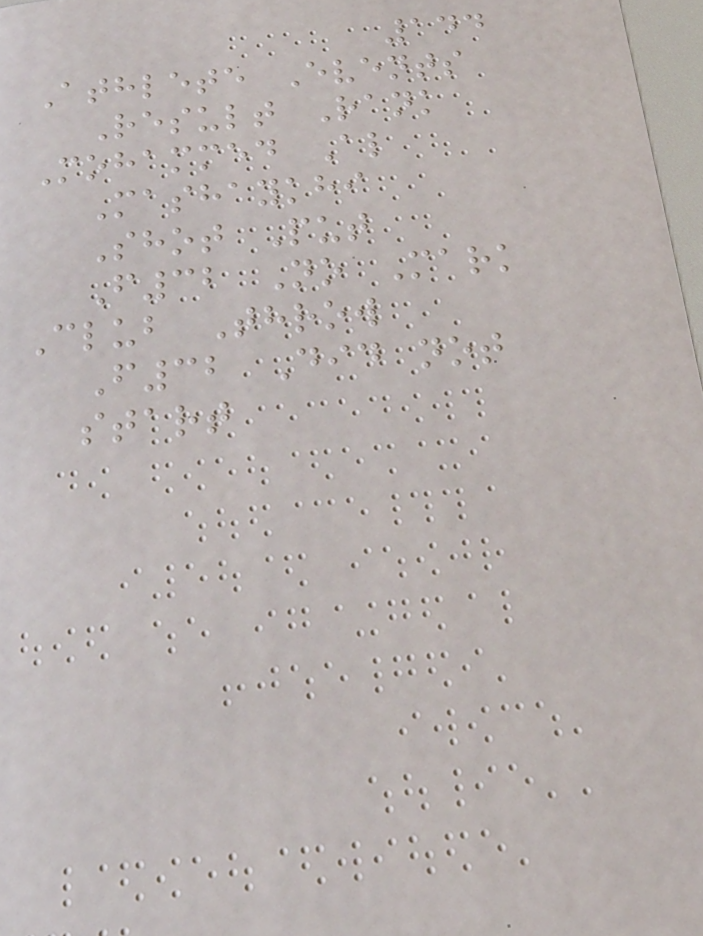144
Athlete Events
Result Rank
Mohammed Al
Mashaykhi
Shot Put
F32 No Mark
Club Throw
F32 Did not
start
